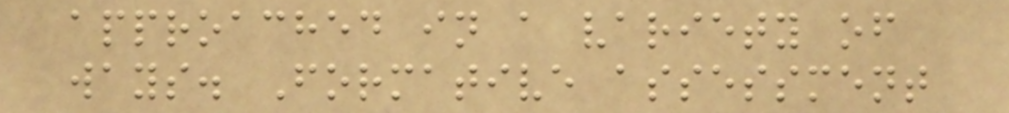approached in a variety of
ways. Formative assessment
